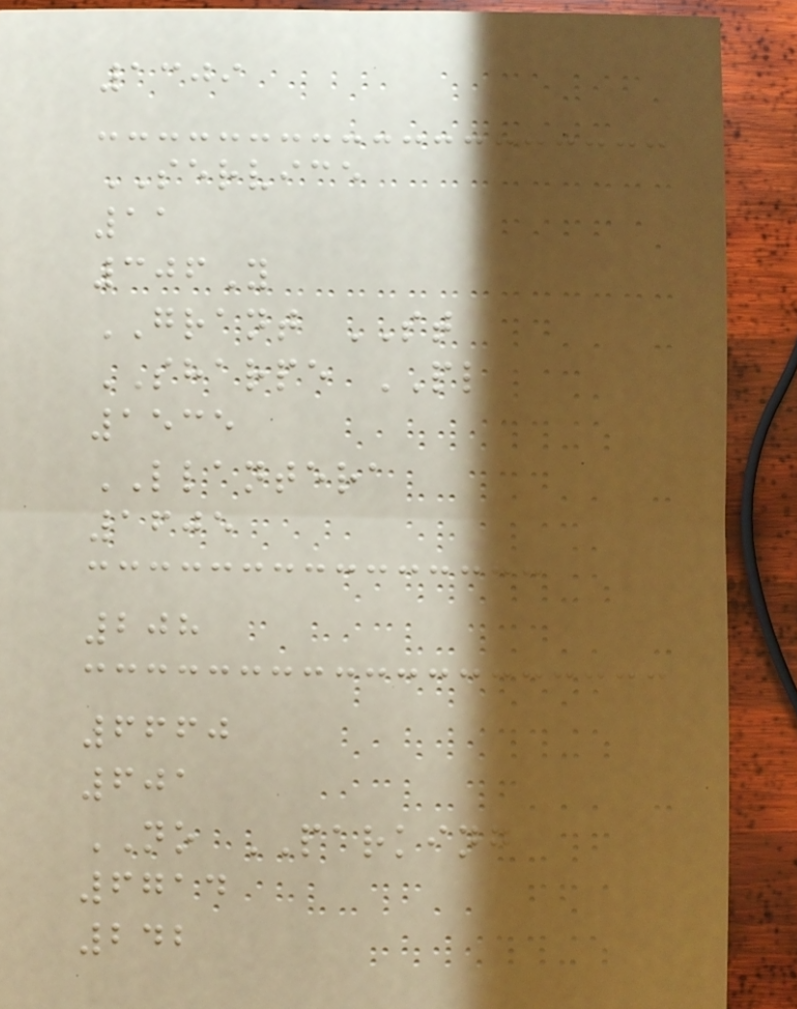1309
SERVICE
11
306Y
GRANT ST
SHARPE PL
1535
LLANTERA
1605
208
6660
601
NO PARKING
6714
242
